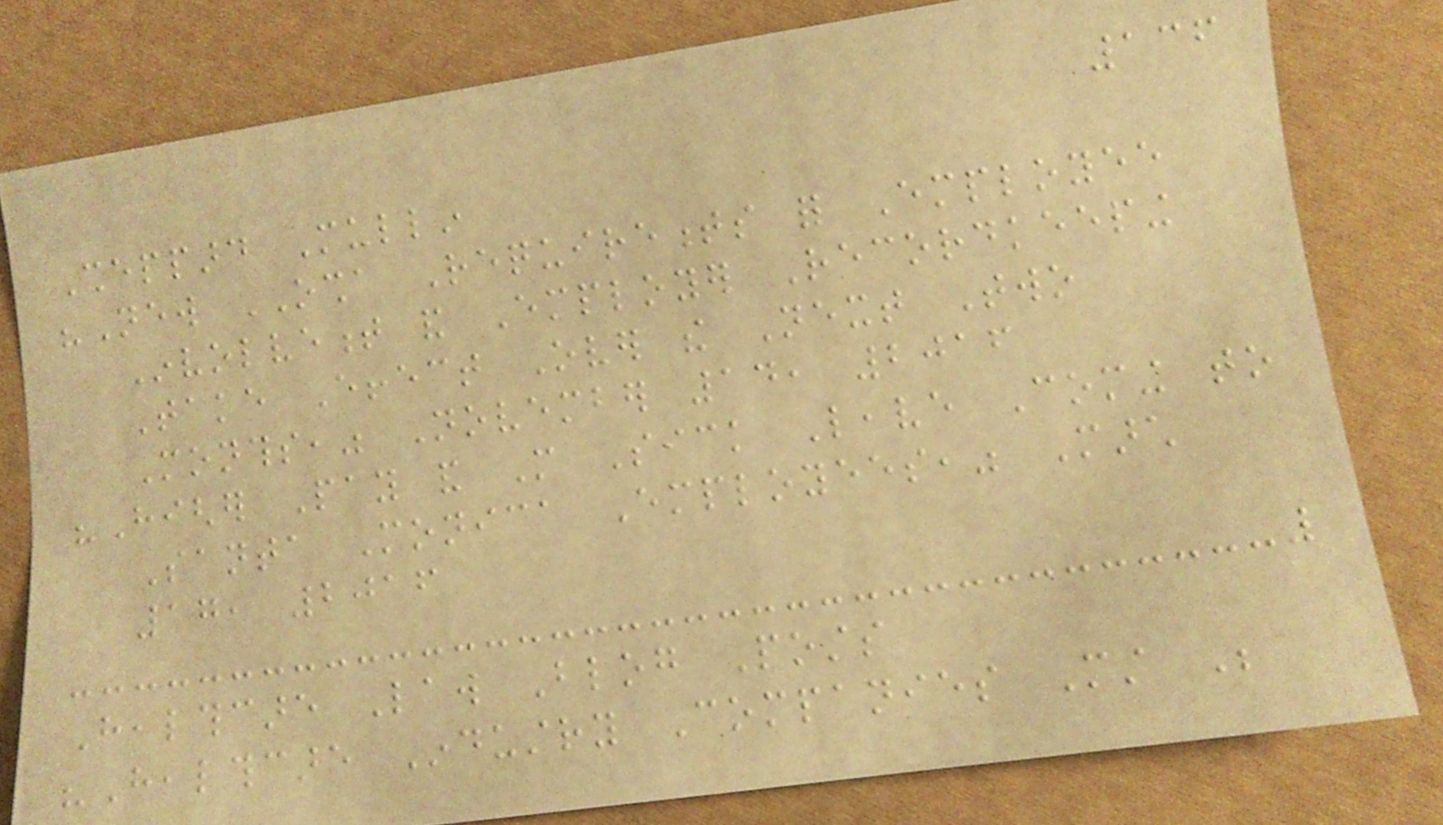136
Sheppard Mullin
"New OSHA Requirements for Employee
Involvement and Employer Recordkeeping
Take Effect Over the Next Two
Months," November 14, 2016
"Higher Pay and More Sick Leave Coming to
Santa Monica Employees," March
17, 2016
Healthcare Law Blog Posts
"Healthcare Industry Companies Must Be
